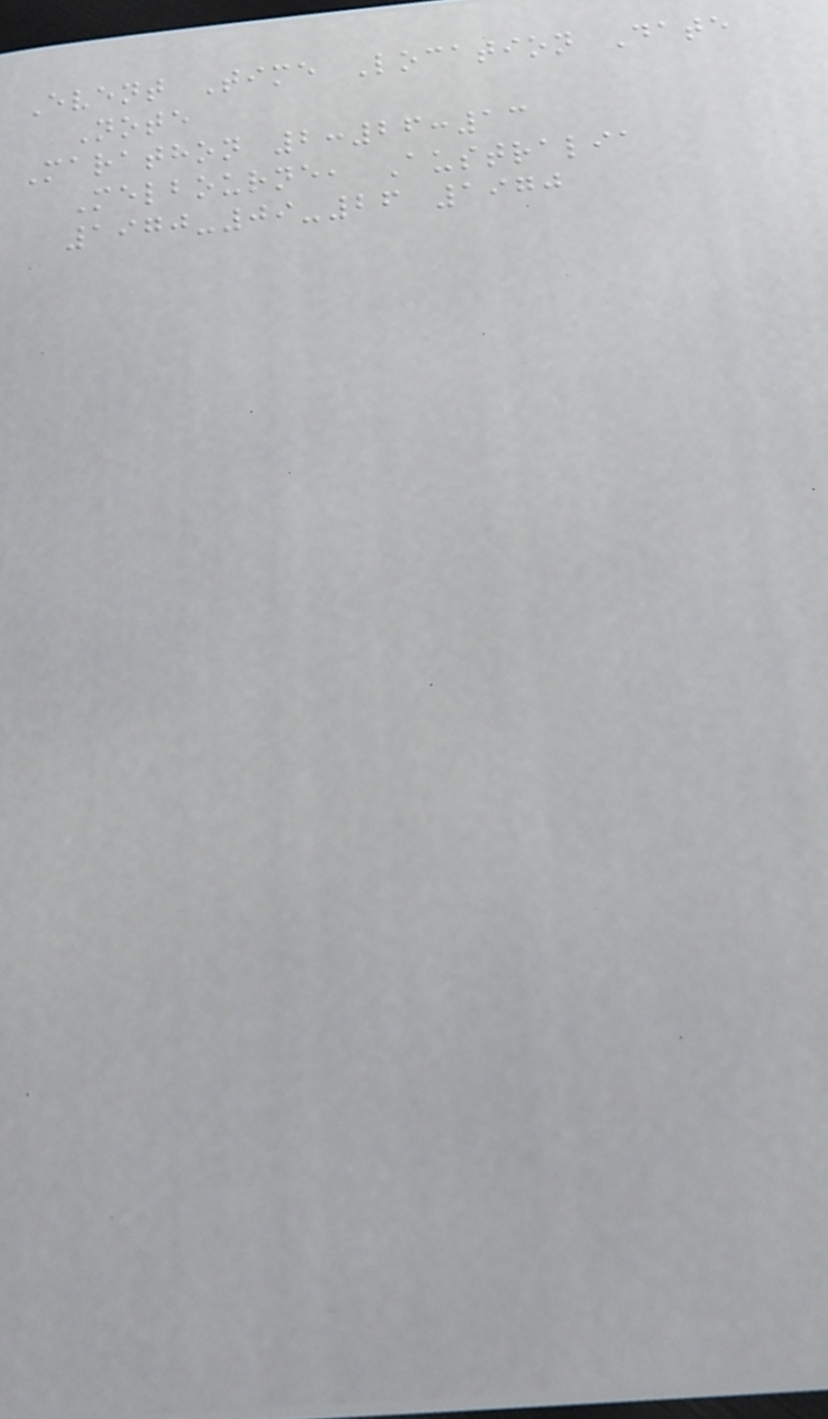Event Time Location Date
Note
Marathon 2:26:13
Melbourne, Australia
1970-09-26 1970
